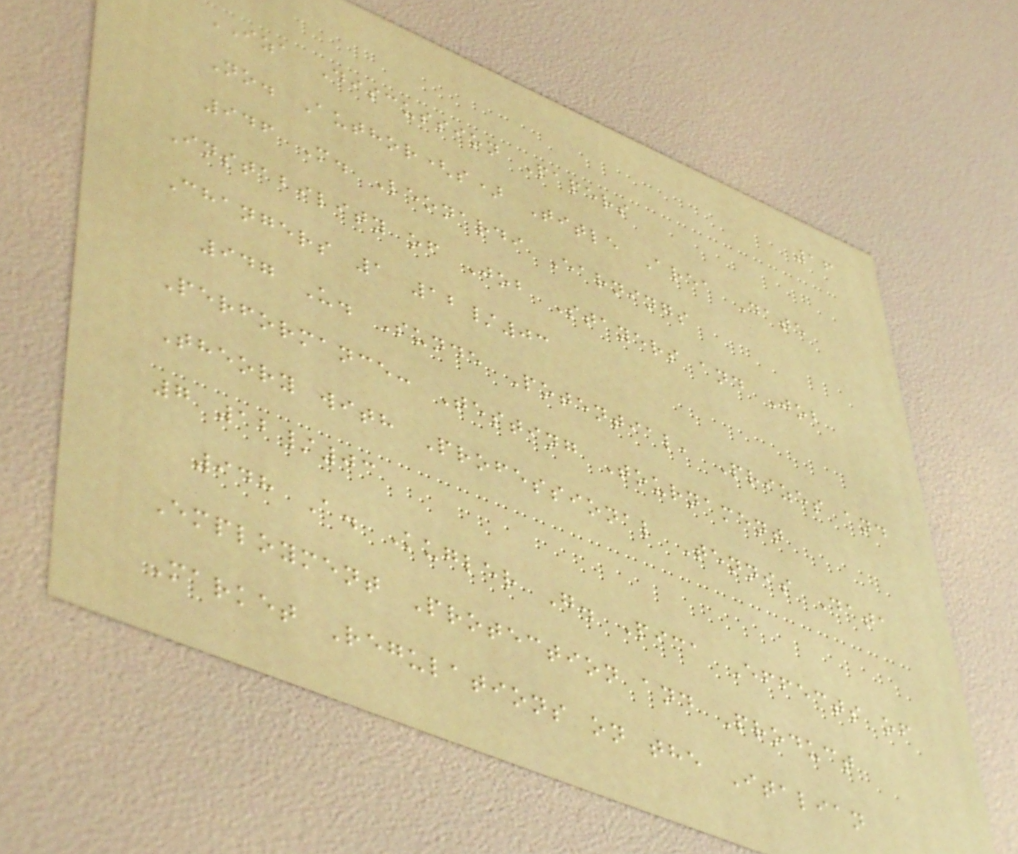16
IZA Discussion Papers
No. Author(s) Title Area Date
946 M. Leonardi Earnings
Instability of Job Stayers and Job
Changers 1 12/03
947 U. Sunde Potential, Prizes and
Performance: Testing Tournament
Theory with Professional Tennis Data
7 12/03
948 A. Kugler G. Pica Effects of
Employment Protection and Product
Market Regulations on the Italian
